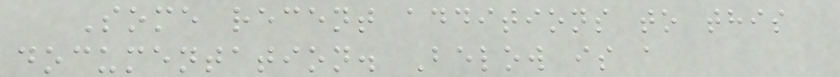Some recent additions to this
documentation. Below is a
